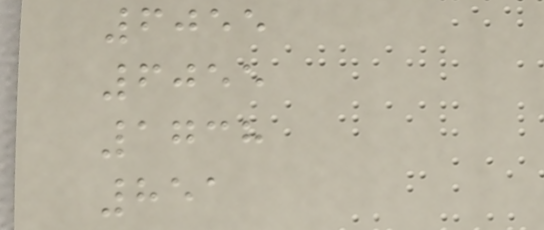6055
6055
1738
851
